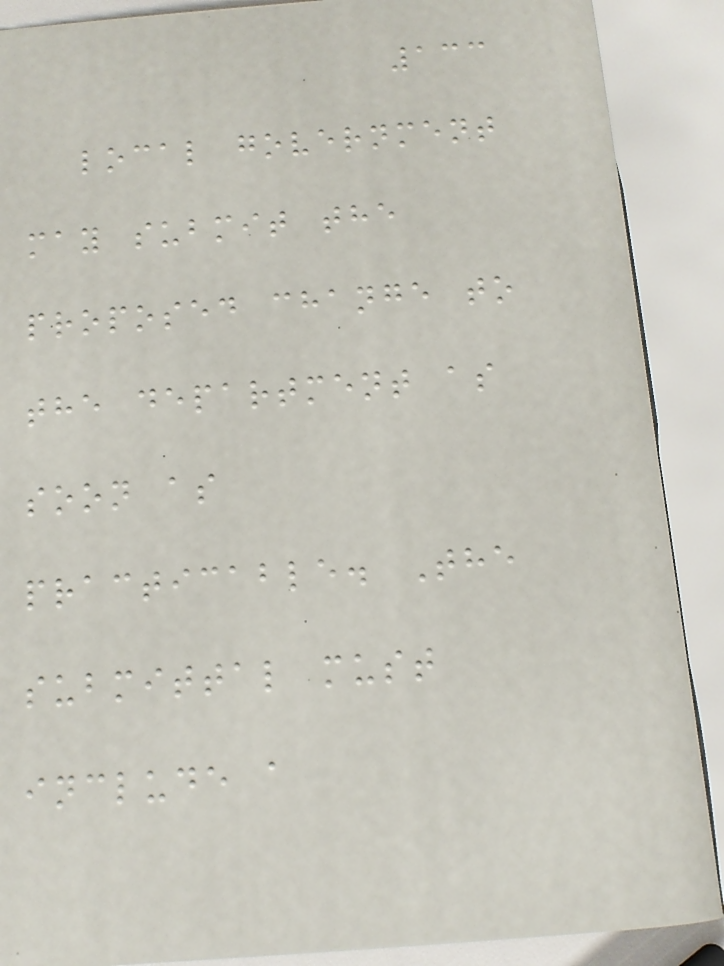133
local government
may submit the
proposed change to
the department as
soon as
practicable. The
submittal must
include a
